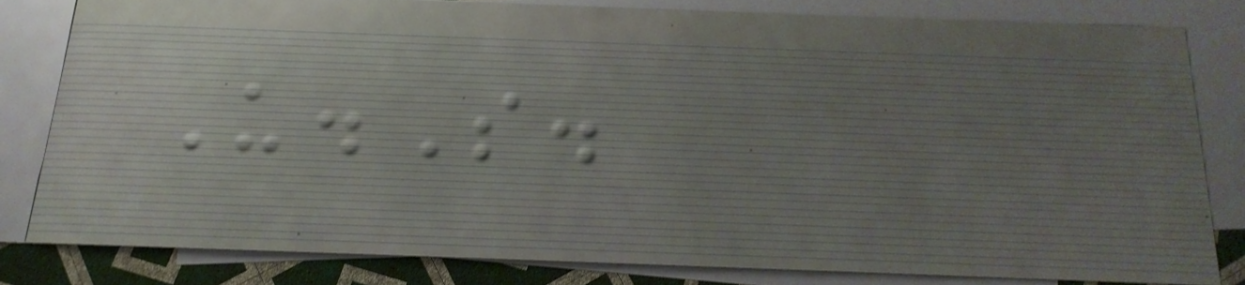U.S.
